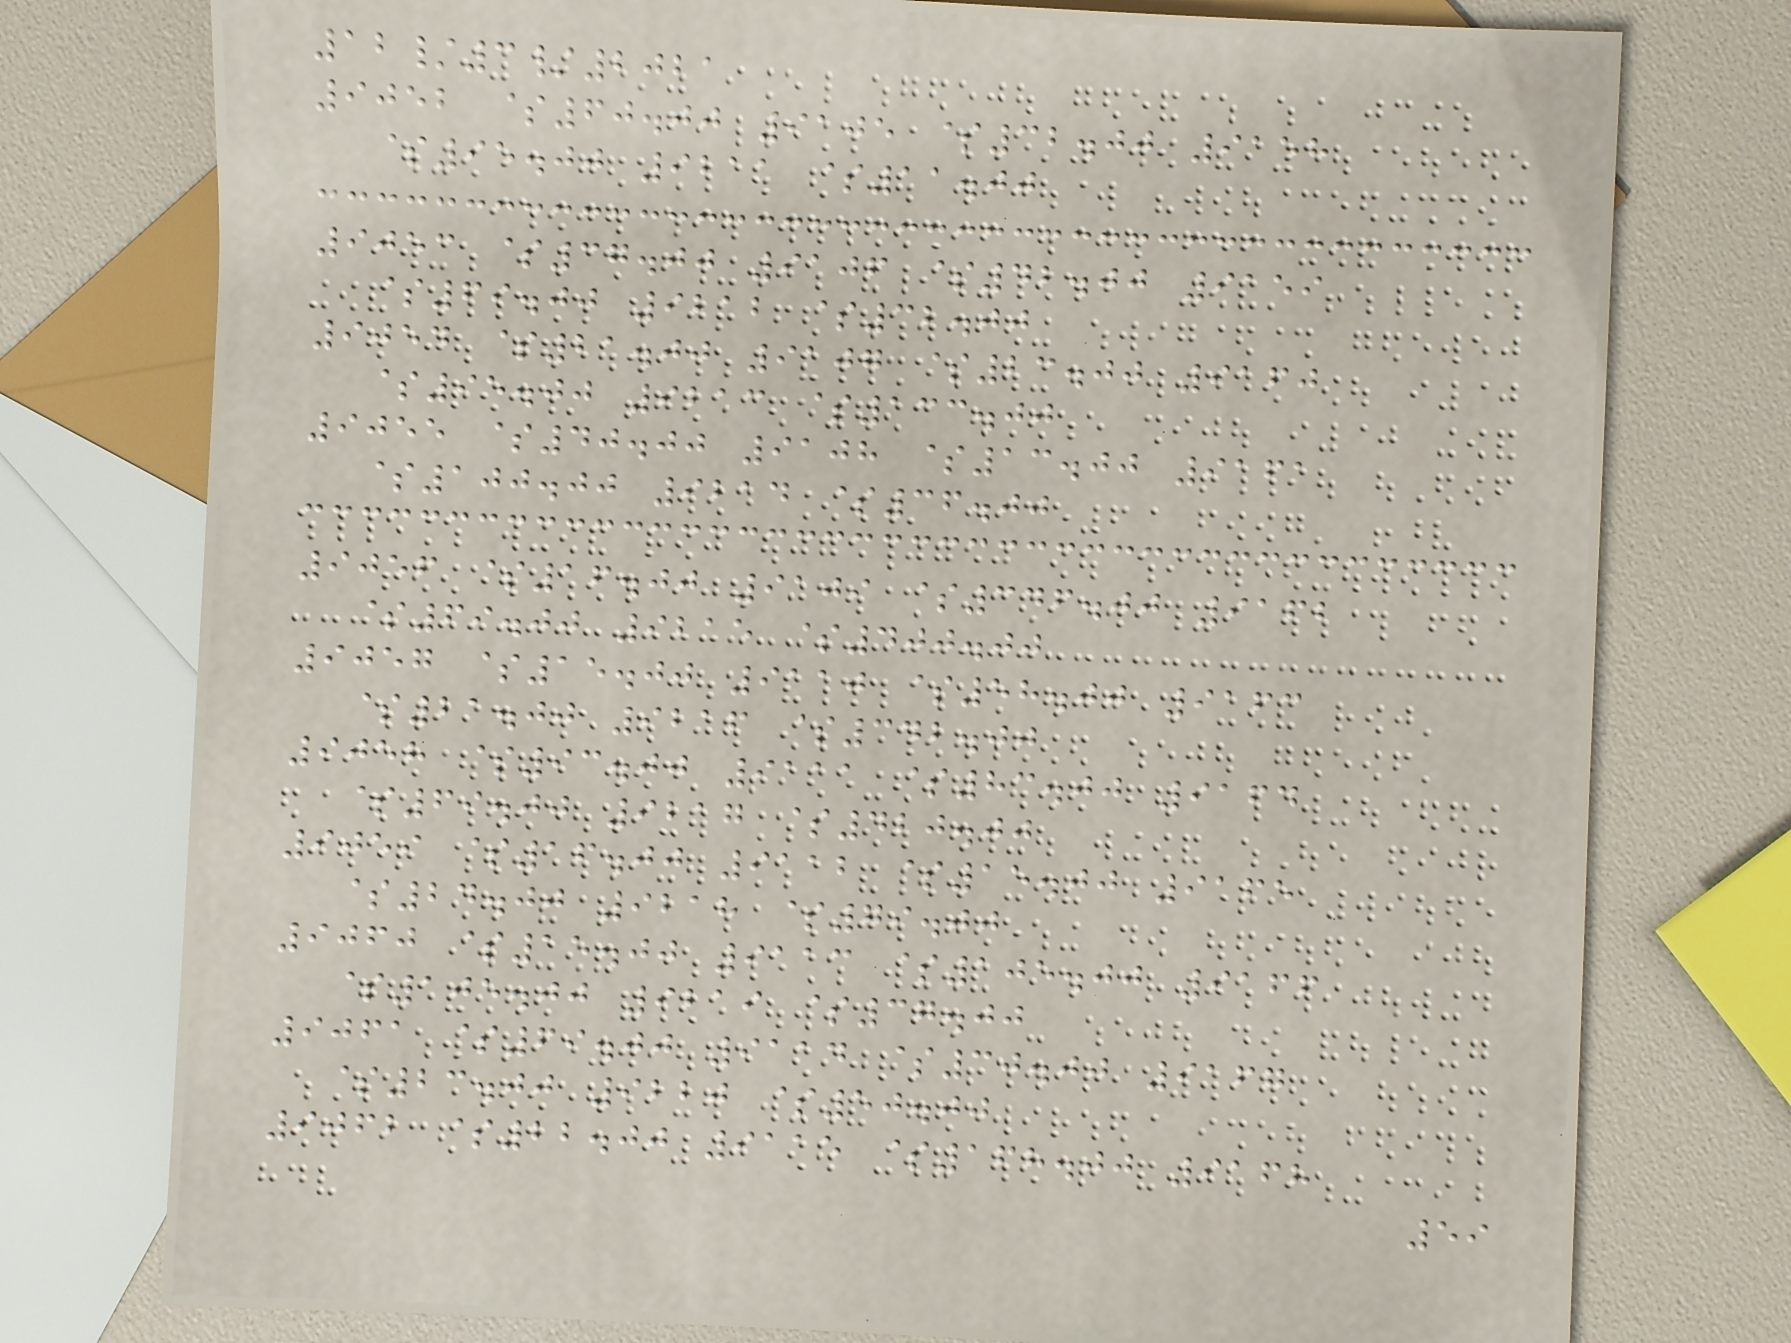12/3/2021
9052 $60.00 9105 $32.00 9158
$95.00 9211 $11.00
9053 $37.00 9106 $42.00 9159
$69.00 9212 $32.00
9054 $21.00 9107 $23.00 9160
$95.00 9213 $133.00
9055 $40.00 9108 $13.00 9161
$100.00 9214 $36.00
9056 $16.00 9109 $346.00 9162
$69.00 9215 $400.00
9057 $15.00 9110 $58.00 9163
$21.00 9216 $342.00
9058 $93.00 9111 $83.00 9164
$69.00 9217 $420.00
9059 $16.00 9112 $15.00 9165
$24.00 9218 $79.00
9060 $15.00 9113 $105.00 9166
$105.00 9219 $37.00
9061 $69.00 9114 $30.00 9167
$23.00 9220 $50.00
9062 $22.00 9115 $168.00 9168
59
